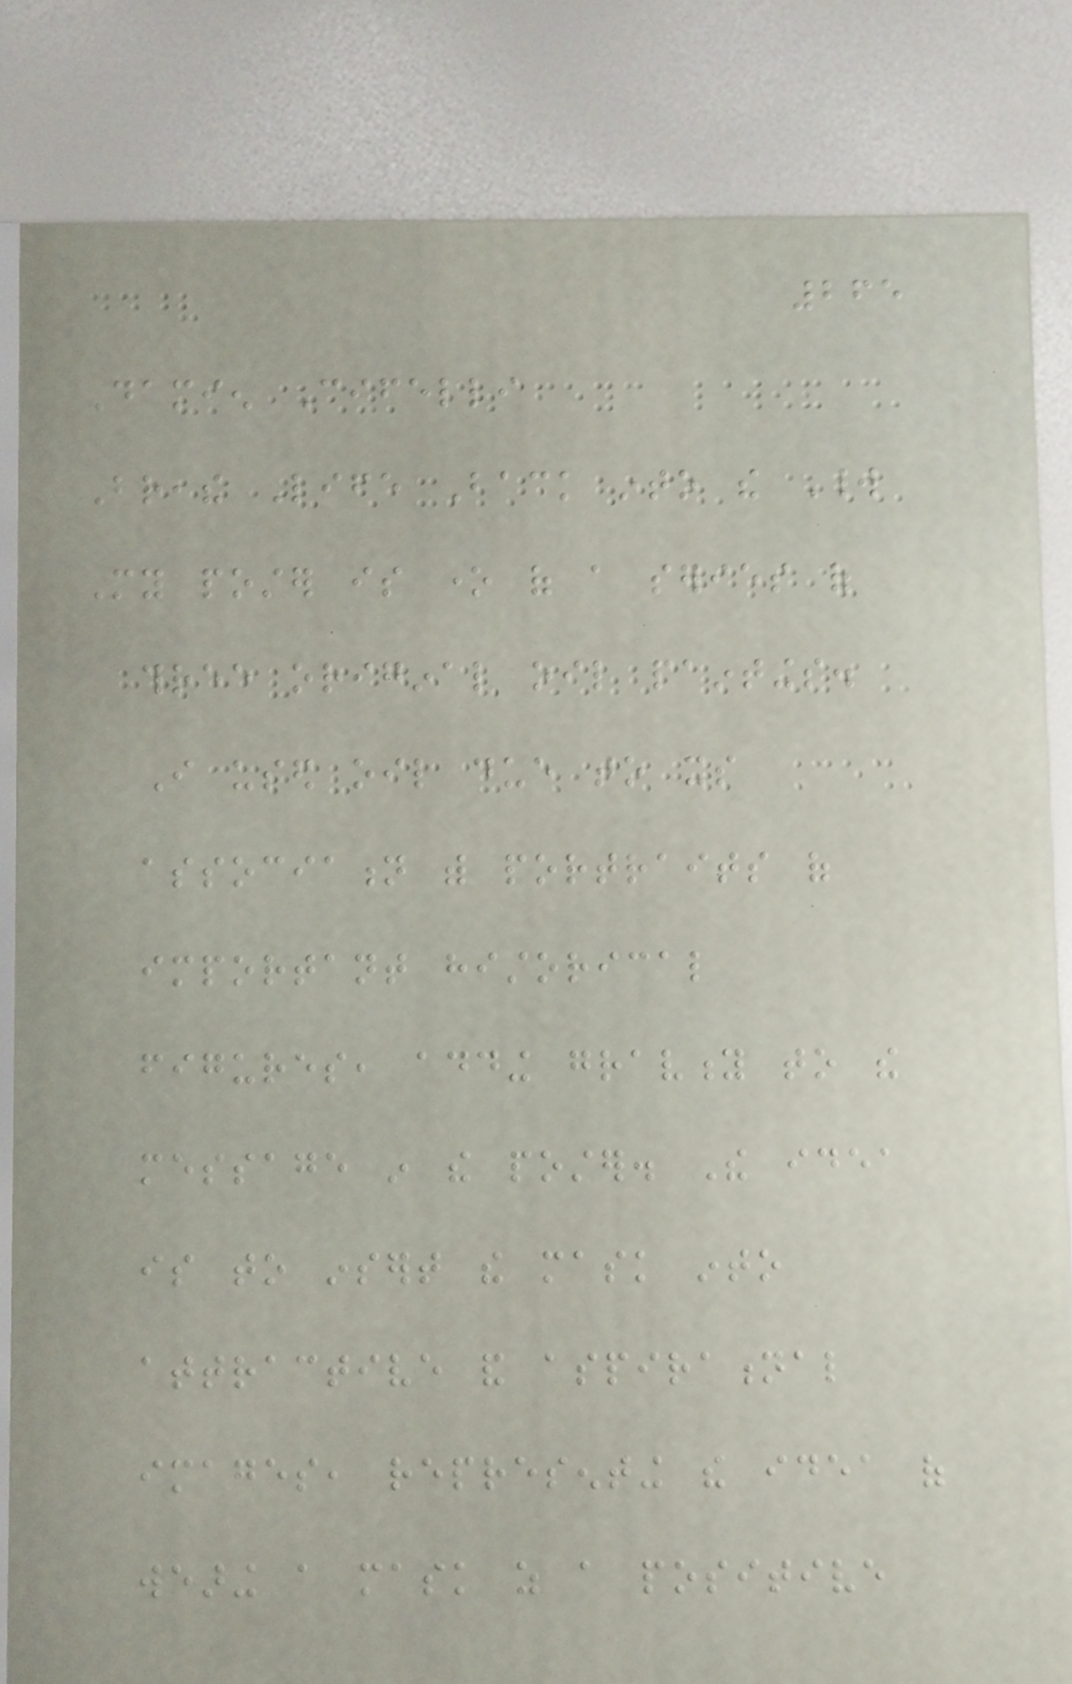265
Damien Cifelli
Breathe Life Back into the World
My poster is one of a series of
three original oil paintings.
I used oil due to its
association with portraits of
important historical
figures, adding gravity to the
message in the poster. The idea
is to insert the mask into
attractive and aspirational
images, representing the idea of
wearing a mask as a positive
